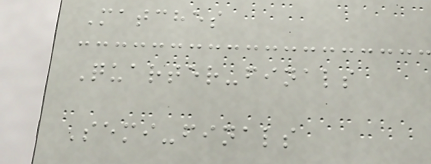Matches
Quarter-finals
Semi-finals
